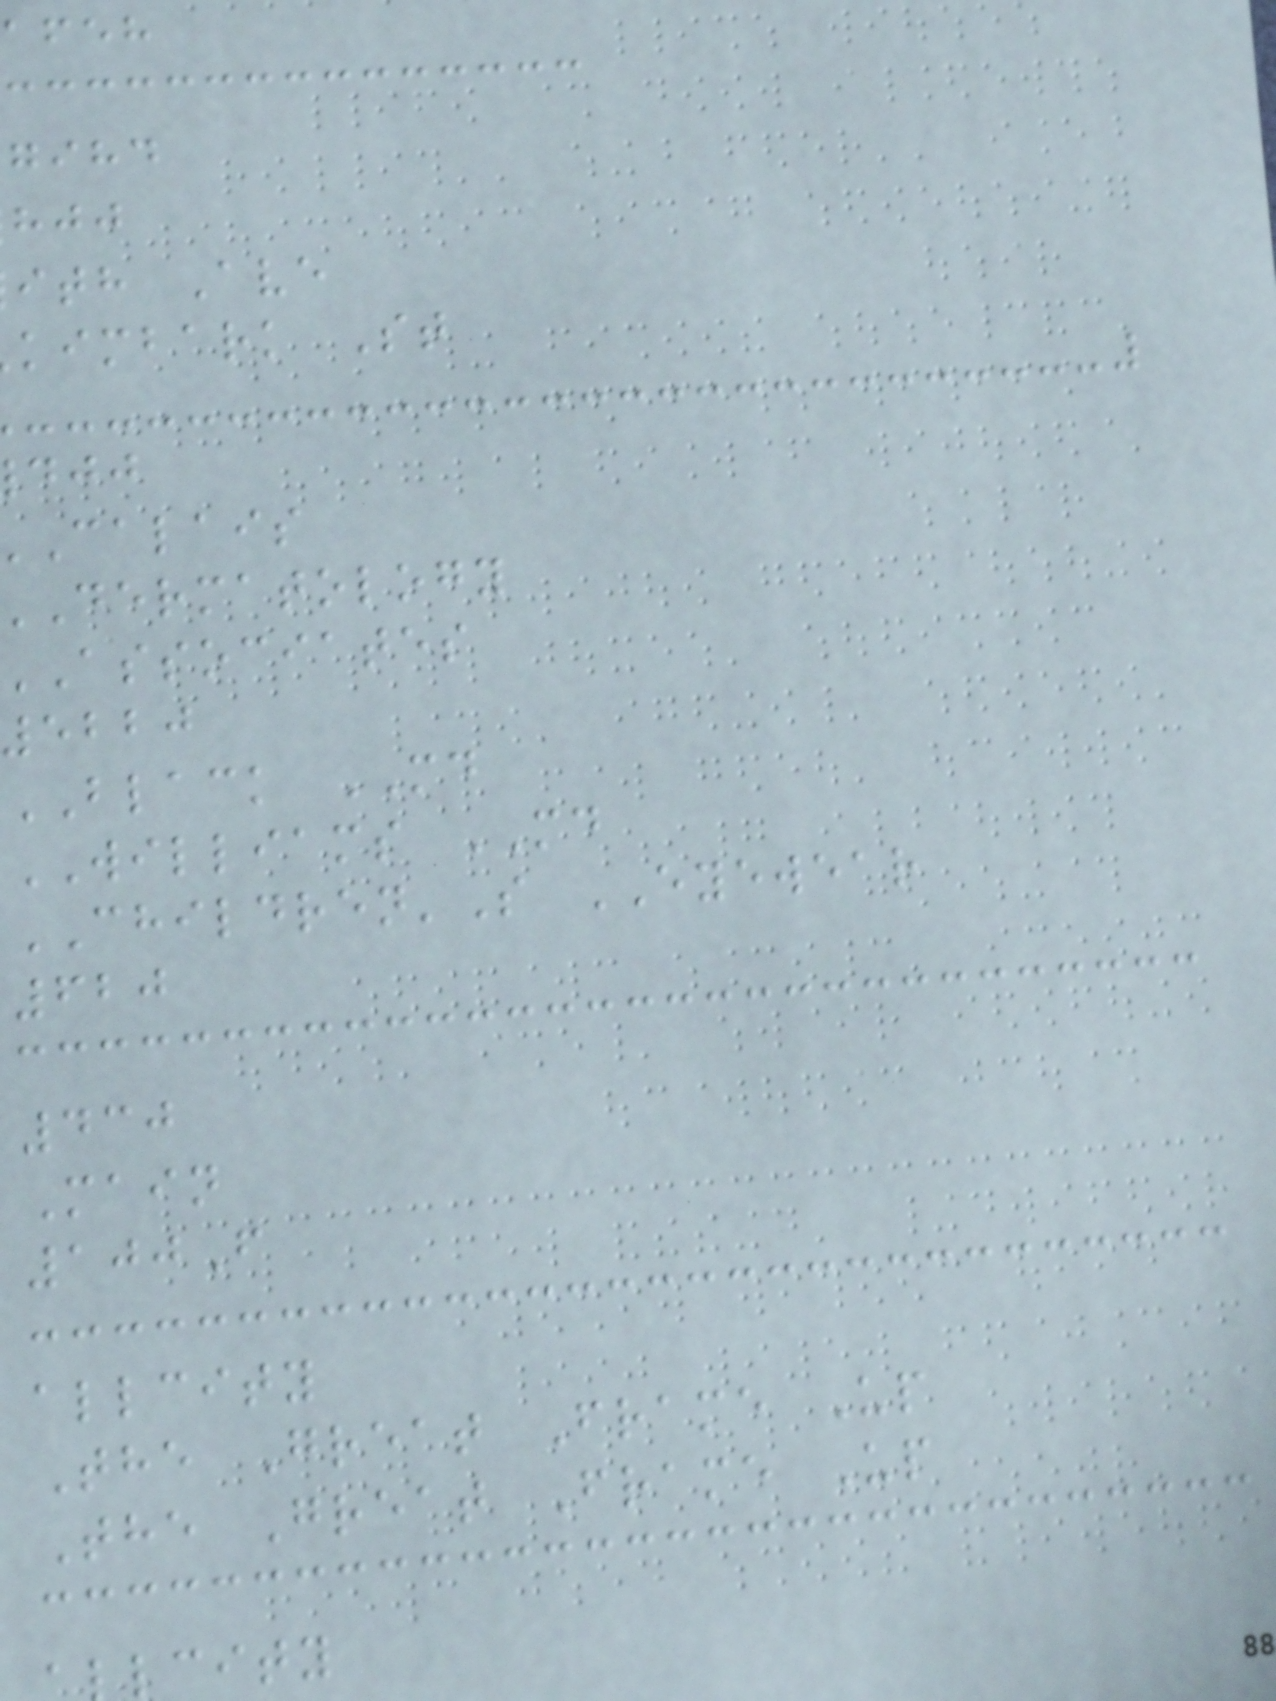afeh
gihd
ith Ave
kimbark St
calais
dermatology
associates
5220
BLACK MD
WILLIAMS MD
CHILDREN'S EYEWEAR
620
430
Main
100F
allcity
The Great Frame Up
The Great Frame Up
lcity
